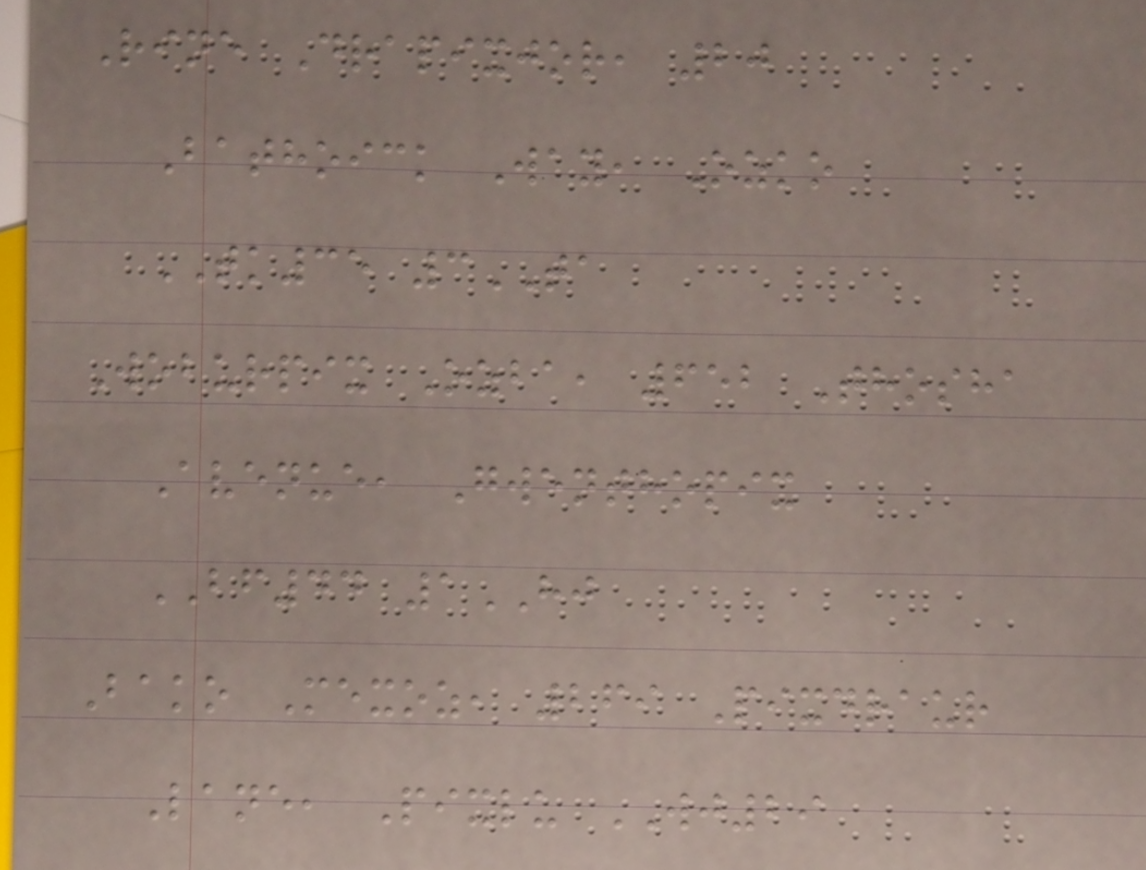Rine Drapixjor, 20
Bathoick Way, Ozko
TK35 3TA
Woburpix Ozba, 652 Thosha
Avenue, Gwenthopix
BF44 1HJ
Bako Mexoz, 269 Pixdraur
Lane, Pixlu WJ29
